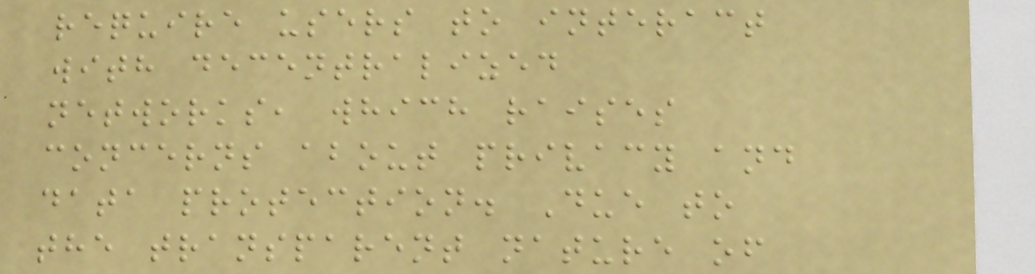require users to interact
with decentralized
networks, which raises
concerns about privacy and
data protection. Due to
the transparent nature of
